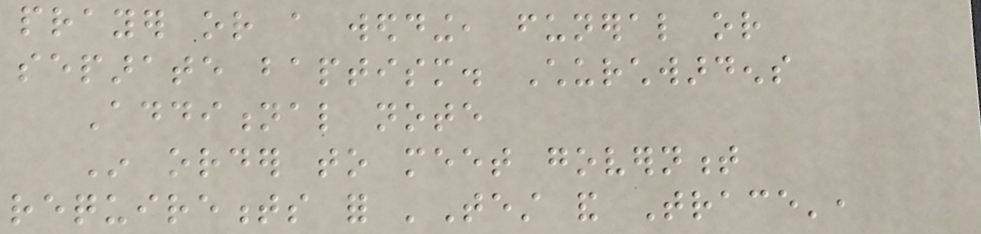prayer or a wedding, funeral or
separate baptism. Churchwardens
Additional note
In order to meet government
requirements for 'Test and Trace',
